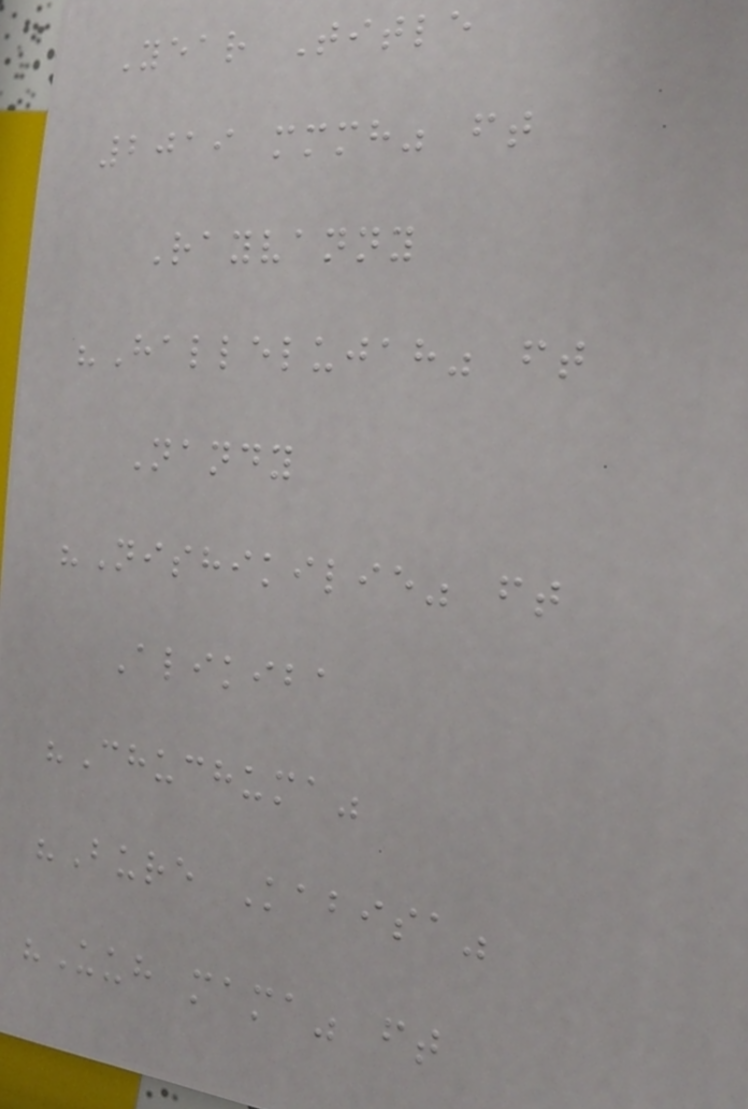Year Title
2019 mmmh" ft
Rayvanny
"Hallelujah" ft
Nandy
"Nishikilie" ft
Alikiba
"Chuchuma"
"Bure Kabisa"
"Uuh mama" ft
